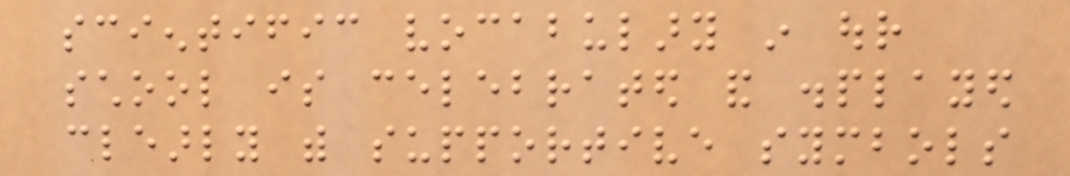scientific vocabulary in our
school is celebrated and displayed
clearly with supportive symbols
